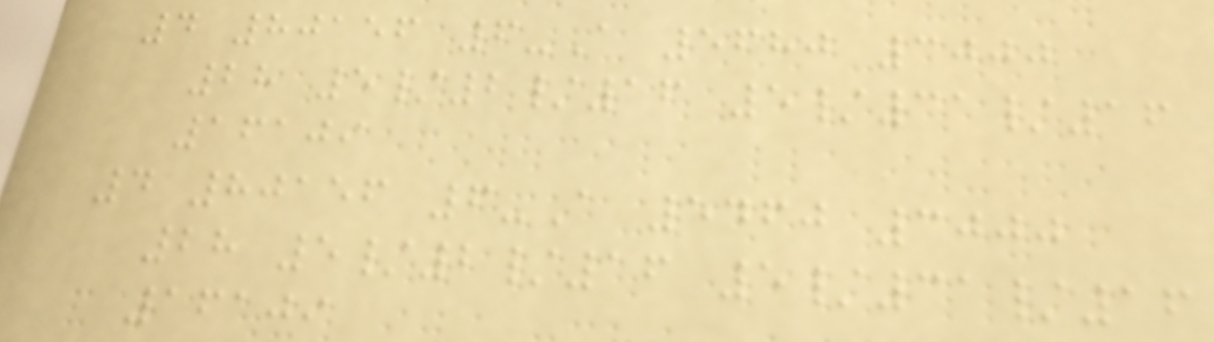4 80156 6-A 5680 3000
28 5/2/16 5/31/16
16109
4 80156 6-A 5460 3000
28 5/2/16 5/31/16
16109
